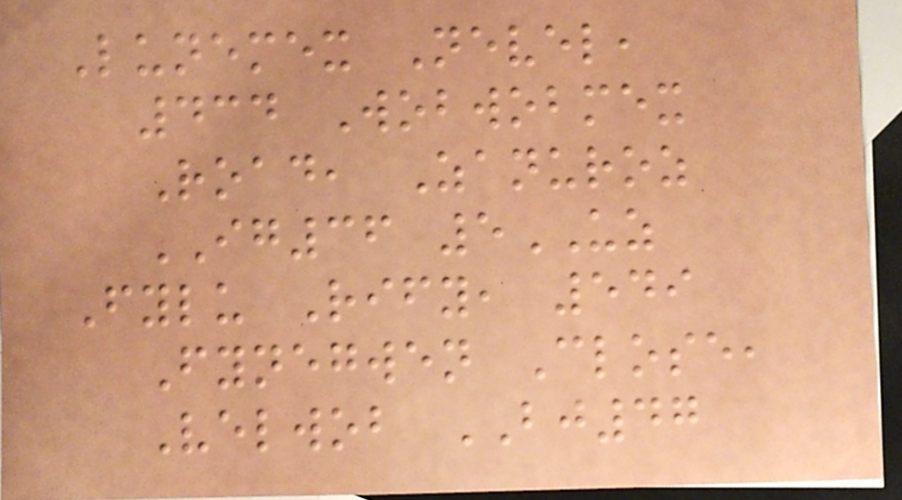Lunemex Nevel,
434 Wobwobmex
Road, Zanuroz
IG36 5UZ
Fylu Rify, 549
Fynegwen Close,
Velwob BJ47
